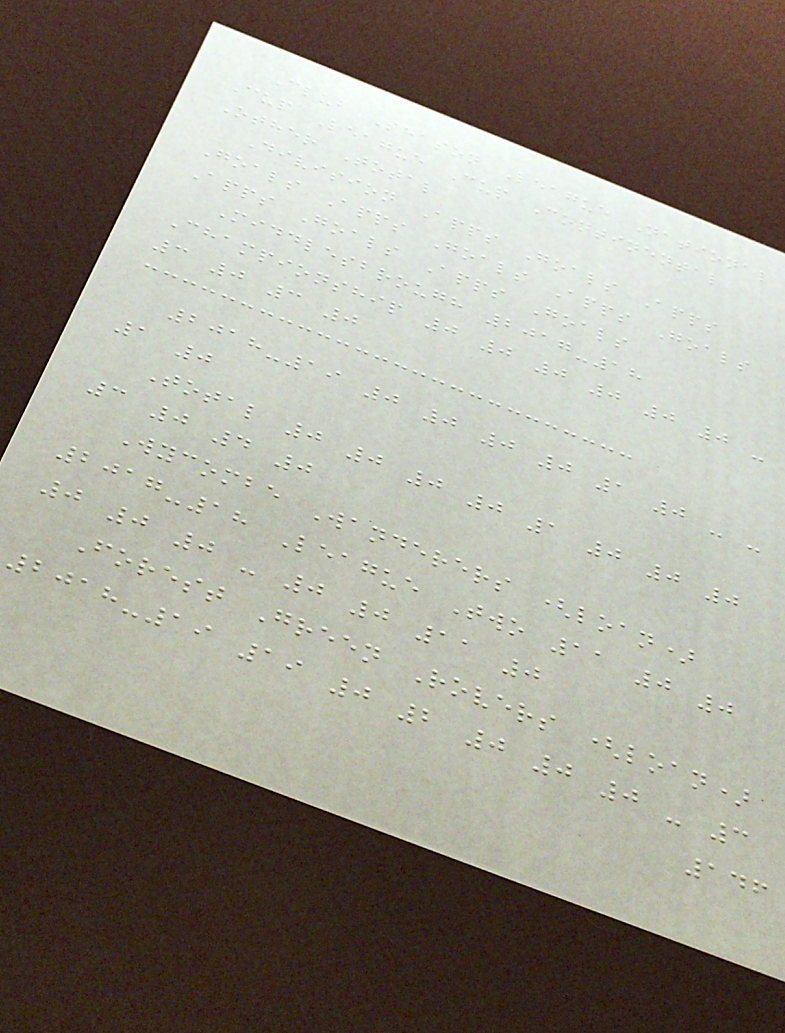Club Season League National
Cup League Cup Continental
Other Total
Division Apps Goals Apps
Goals Apps Goals Apps Goals
Apps Goals Apps Goals
Middlesbrough 2017-18
Championship 0 0 0 0 0 0 -
3 0 3 0
2018-19 0 0 0 0 1 0 - -
1 0
Total 0 0 0 0 1 0 0 0
3 0 4 0
Wycombe Wanderers (loan)
2017-18 League Two 11 0 0
0 0 0 - 0 0 11 0
Forest Green Rovers (loan)
2018-19 19 0 2 0 0 0 - 3
146
